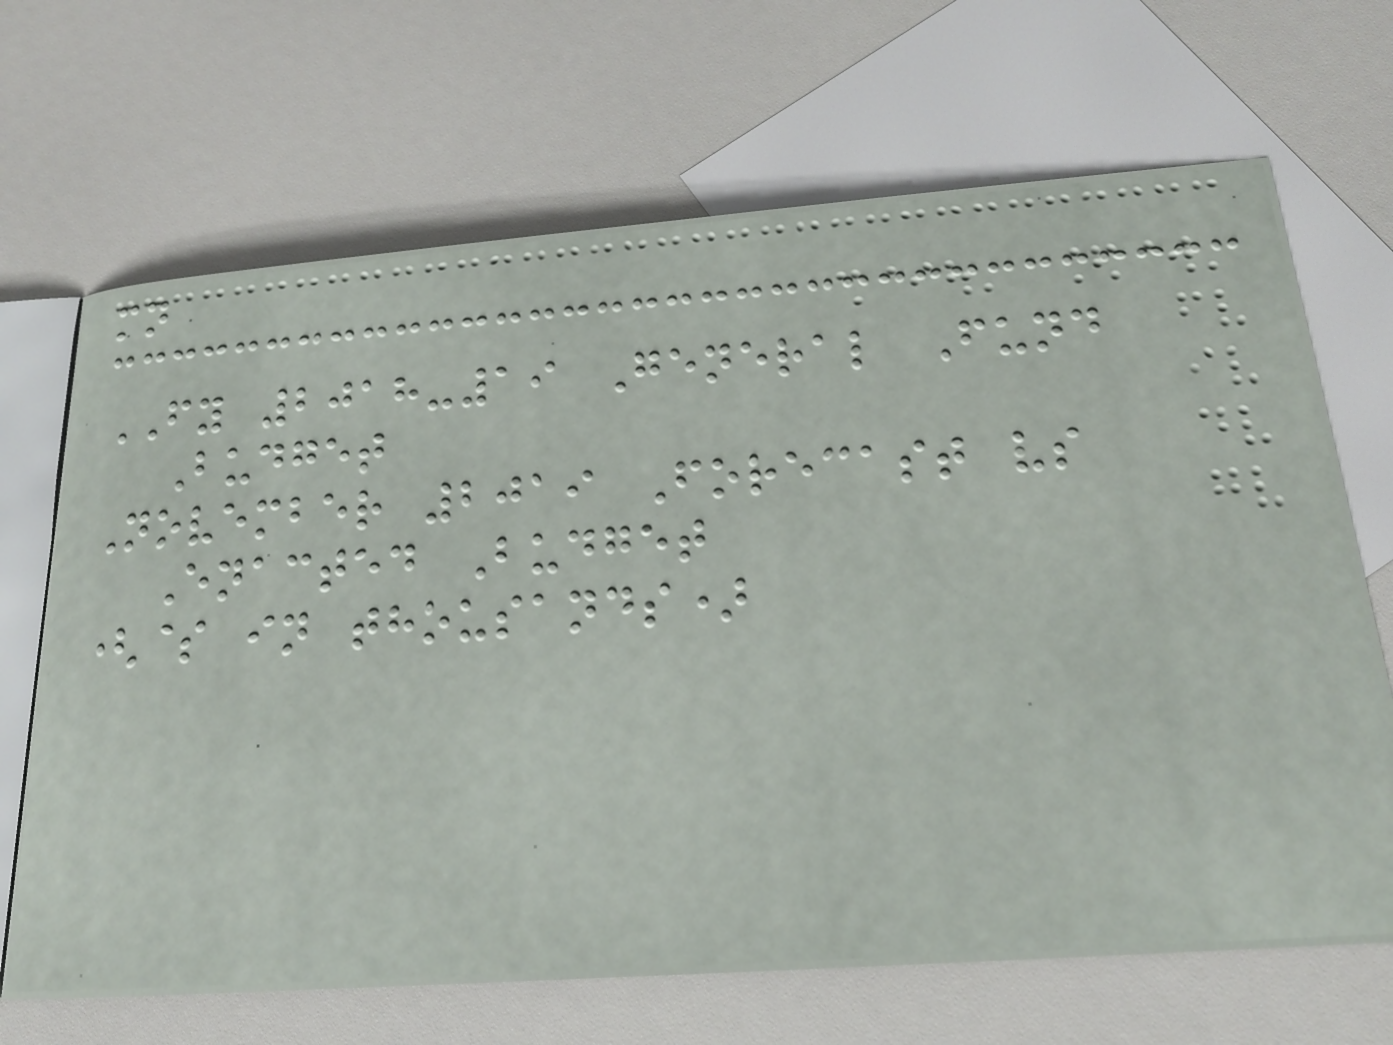mn
FY 2018-19 General Fund
Budget
November 2019 Forecast vs
Enacted Budget
($ in thousands)
